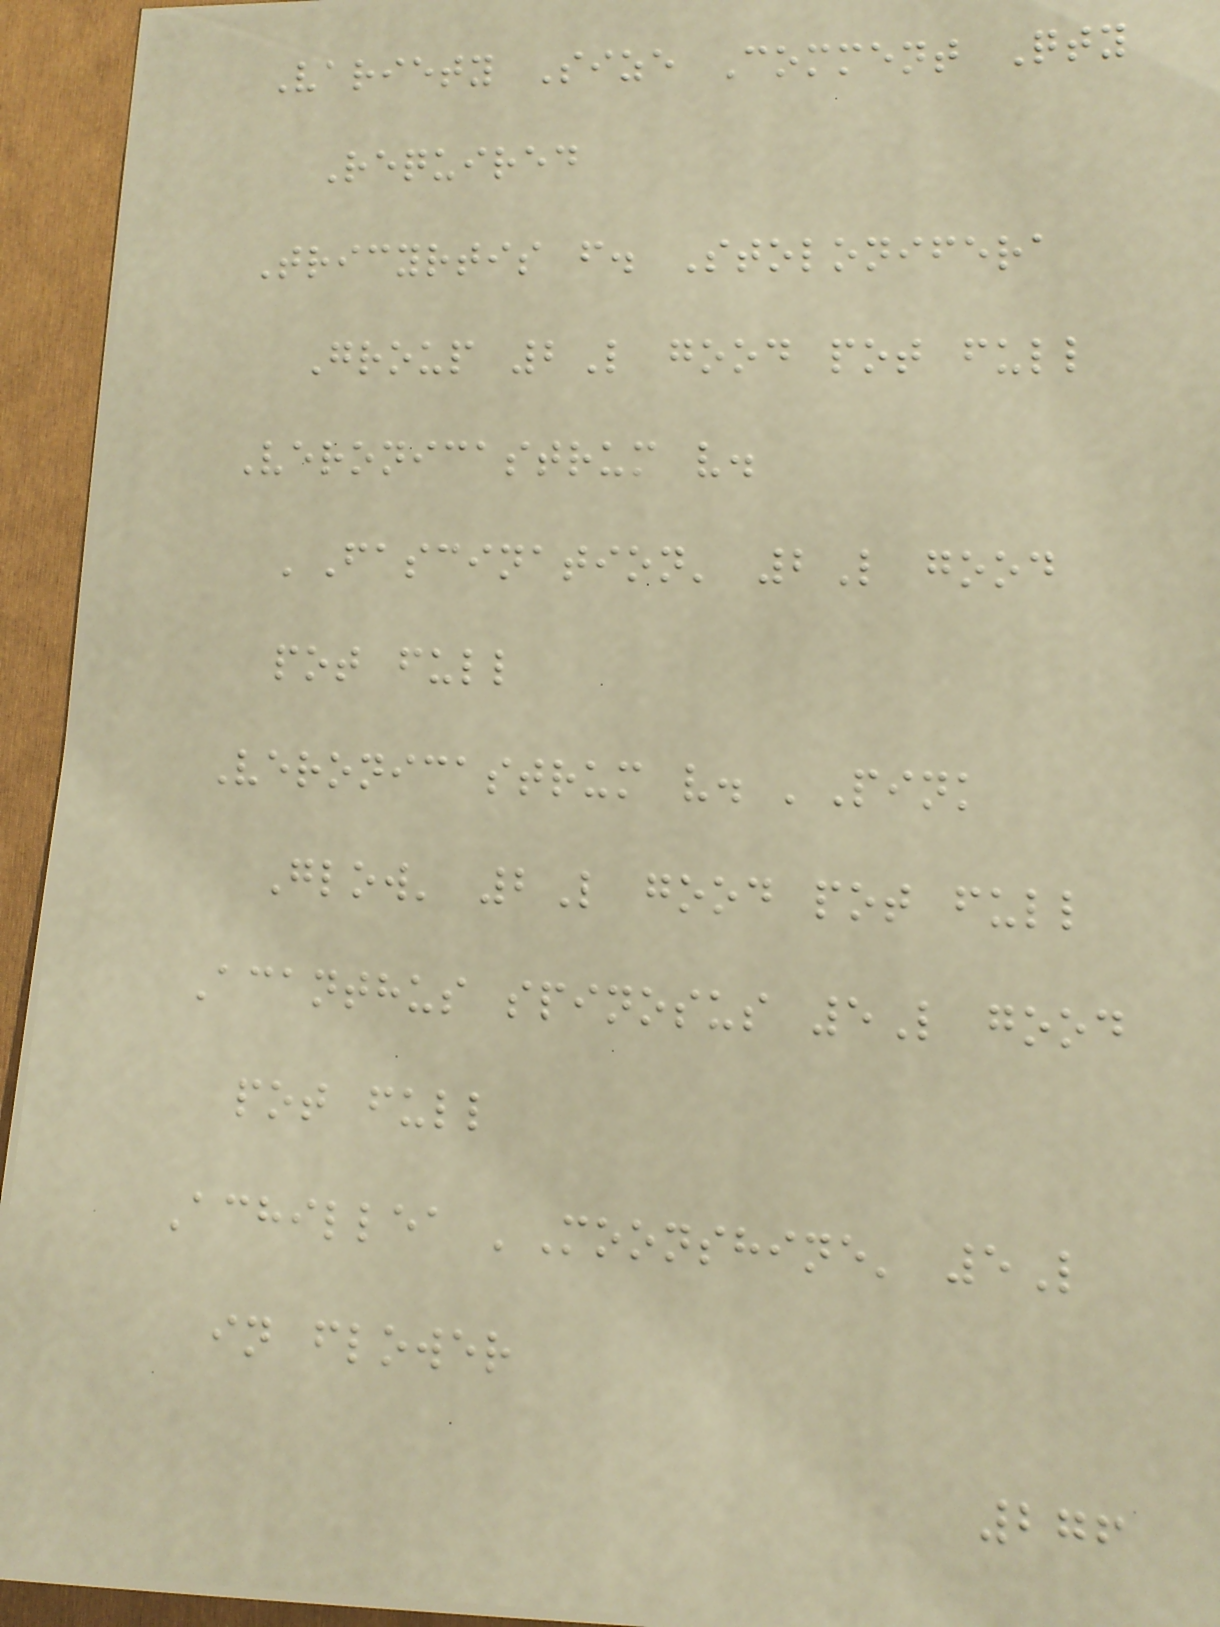Variety Size Comment Qty
Required
Tricyrtis f. Stolonifera
Group 2L good pot full
Veronicastrum v.
'Fascination' 2L good
pot full
Veronicastrum v. 'Pink
Glow' 2L good pot full
Acanthus spinosus 5L good
pot full
Achillea 'Moonshine' 5L
in flower
276
